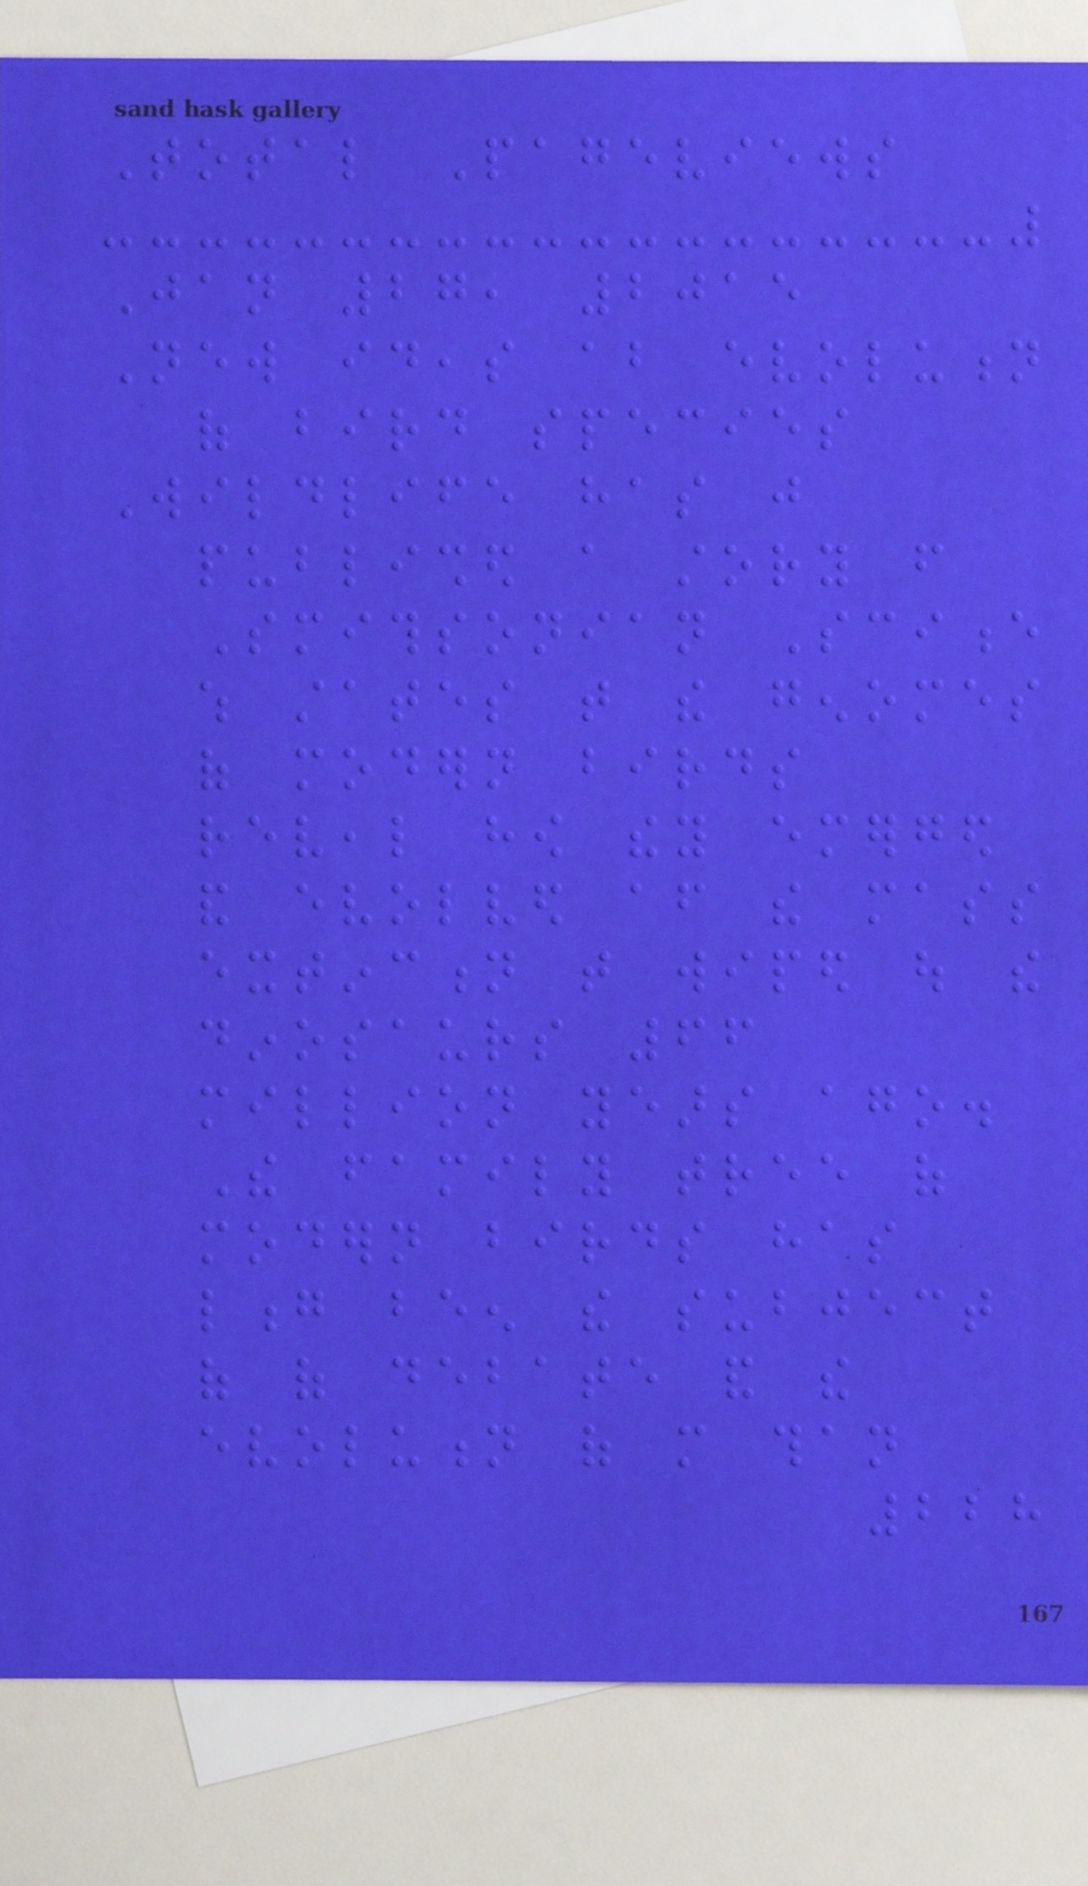Total Pageviews
Jan 27, 2015
New ideas about evolution
of bird species
Wildlife has just
published a story from
Smithsonian Science
which states that the genomes
of modern birds
reveal how they emerged
and evolved after the mass
extinction that wiped out the
dinosaurs 66
million years ago.
The family tree of
modern birds has
long been the subject
of of debate and the
evolution of more than
228
